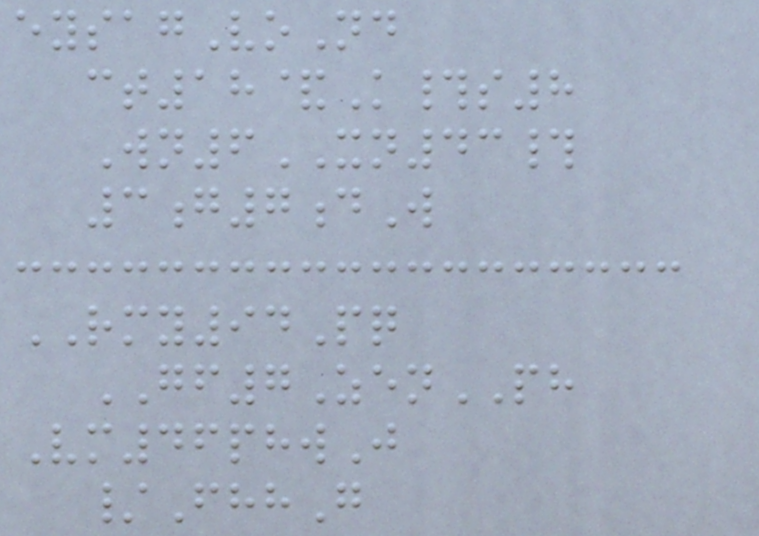eysagVoNd
ct18&K#s8
Wn6XN43#
3g7dW
RMY94Pq
GF7ZenPH
Vm46phwJ
/FhhG
